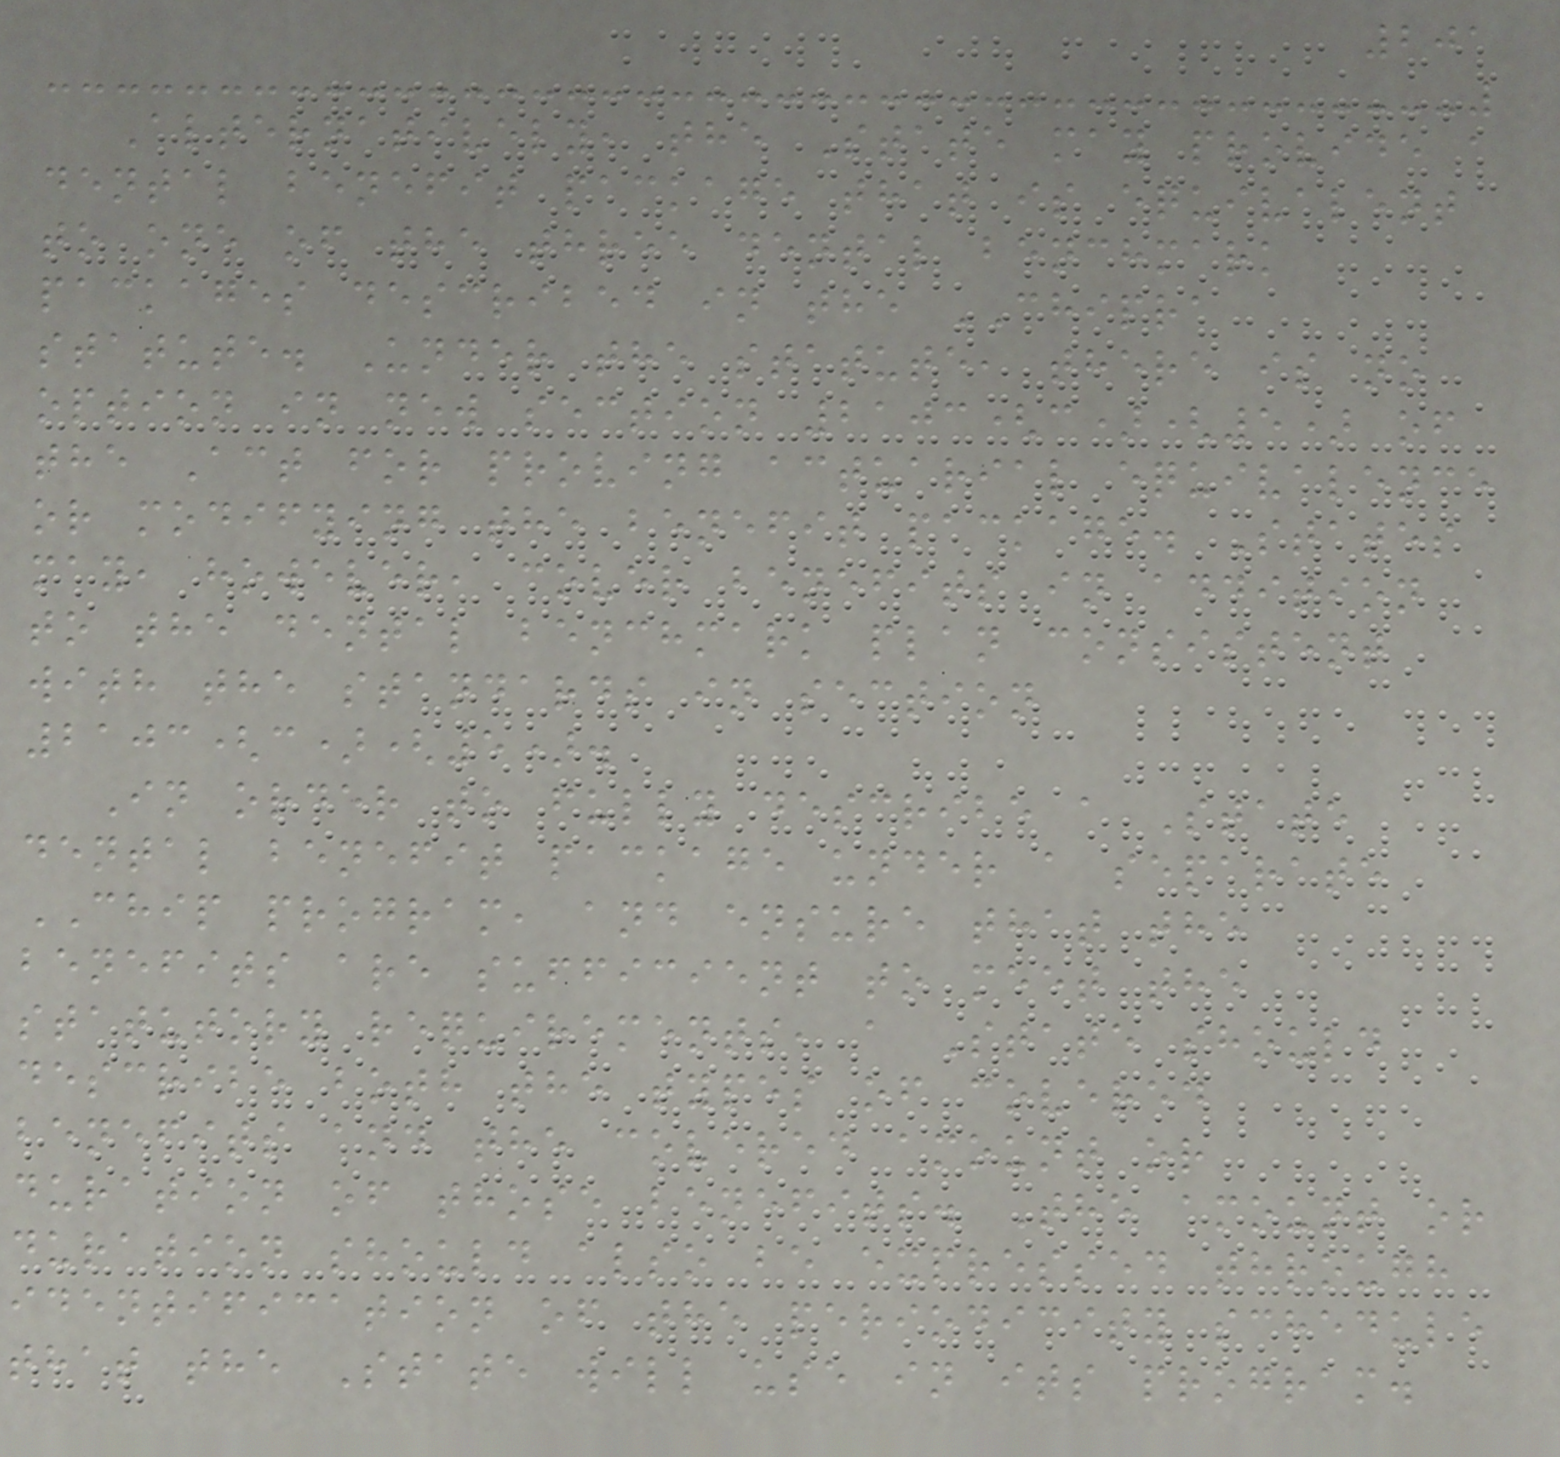201
Alternatively, the State may provide a
dental benefit package that is equivalent
to one of the three dental benchmark
packages described in the CHIPRA
statute. Under the statute, there is no
option in new section 2103(c)(5) of
the Act for proving actuarial equivalence
or modifying the benefit package. States
may, however, cover benefits in addition
to the dental benchmark plan consistent
with the standards in section
2103(c)(5).
In order to fully describe a State
dental benefit package under a separate
CHIP program, and ensure that the
benefits are sufficient to meet the
statutory requirements, a State should
describe both the types of covered
benefits and the covered amount or
duration of those benefits. The amount or
duration should also be expressed through
identification of the periodicity schedule
that the State will use in its program.
